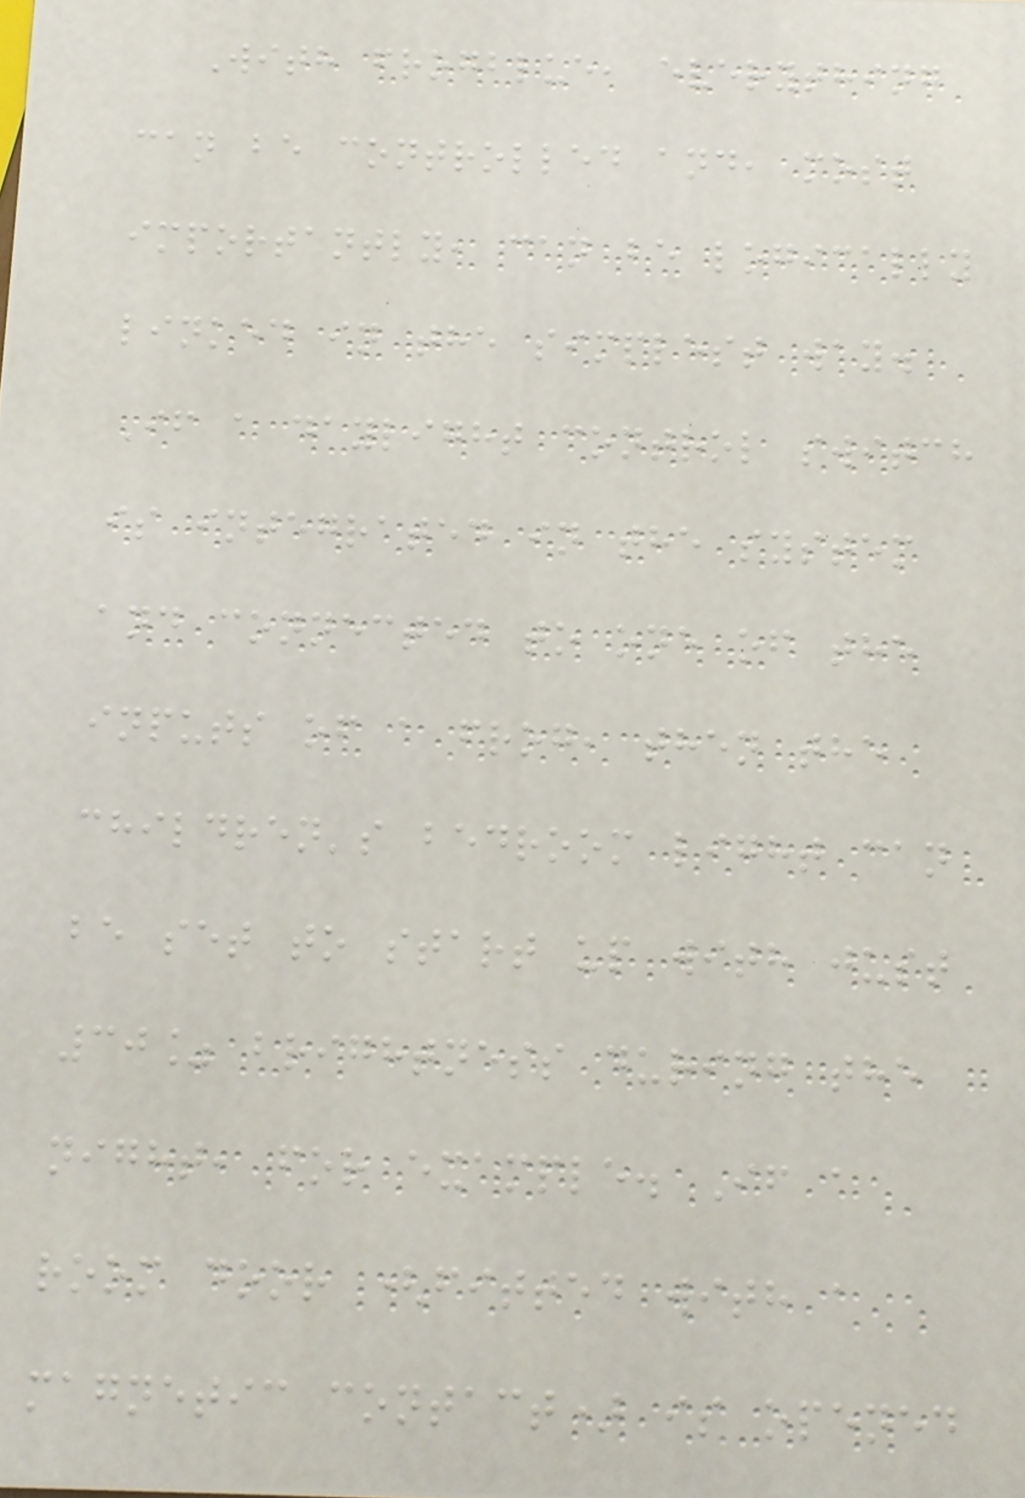With frogblue, everything
can be controlled and, most
importantly, can be logically
linked in the simplest way.
If a daylight control switch
is integrated in the system
and connected to one of the
inputs of a frog, then the
children's bedroom light can
be set to start up with just
30% brightness during the
night, for example. If a
room door (fitted with a
magnetic contact) is opened
